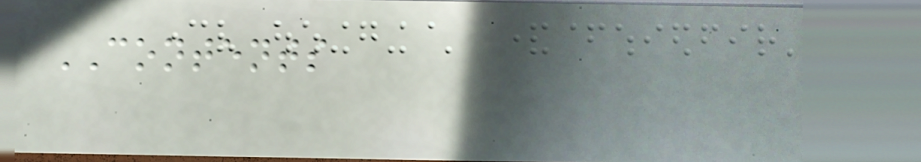CONTENTS
